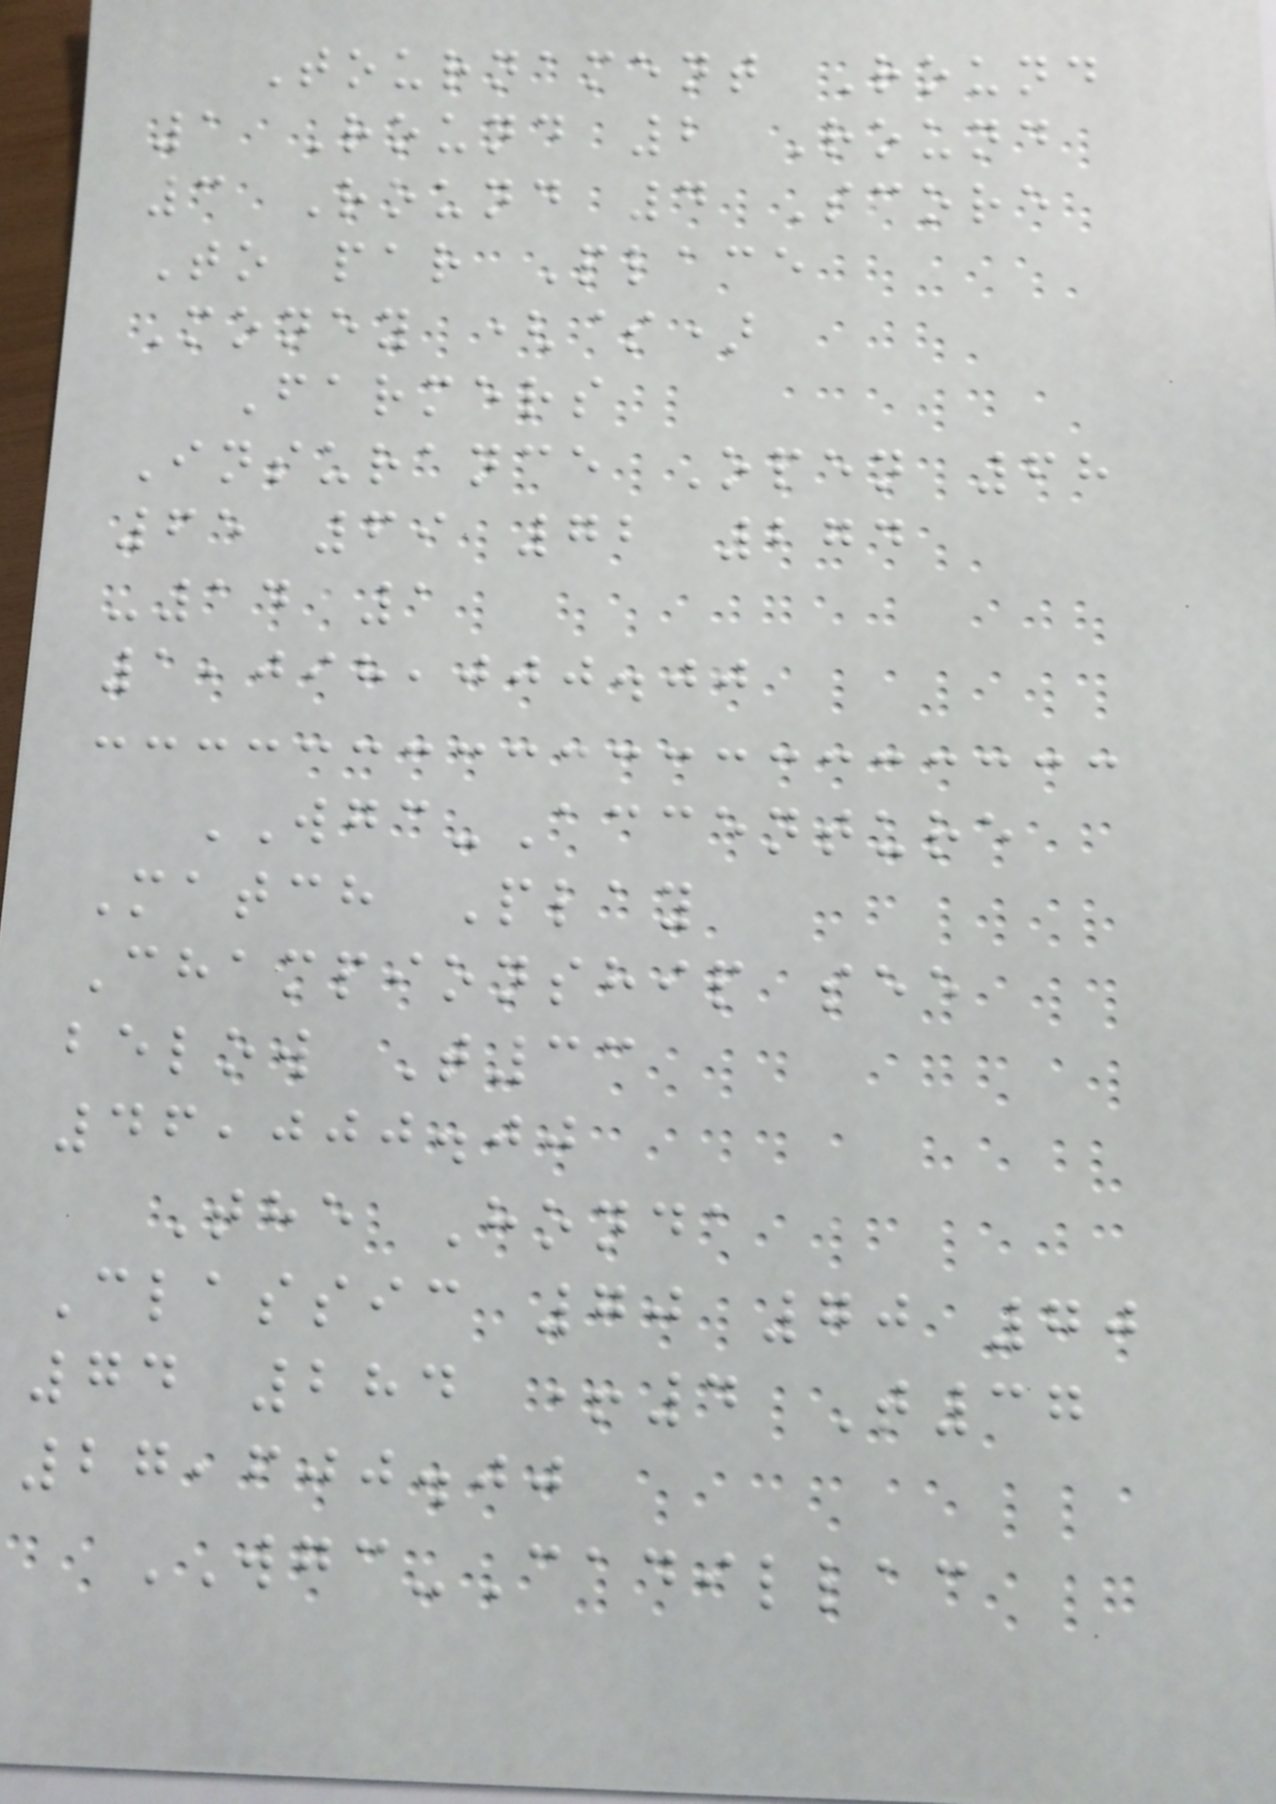Tournament Round
1 Round 2 Round
3 Round 4 Score
To par Place
Money ($)
Farmers
Insurance Open 68
65 69 72 274
-14 1
1,098,000.00
WGC-Accenture
Match Play
Championship see
below T33
46,000.00
The Honda
Classic 70 70 70
74 284 +4 T37
27,600.00
WGC-Cadillac
